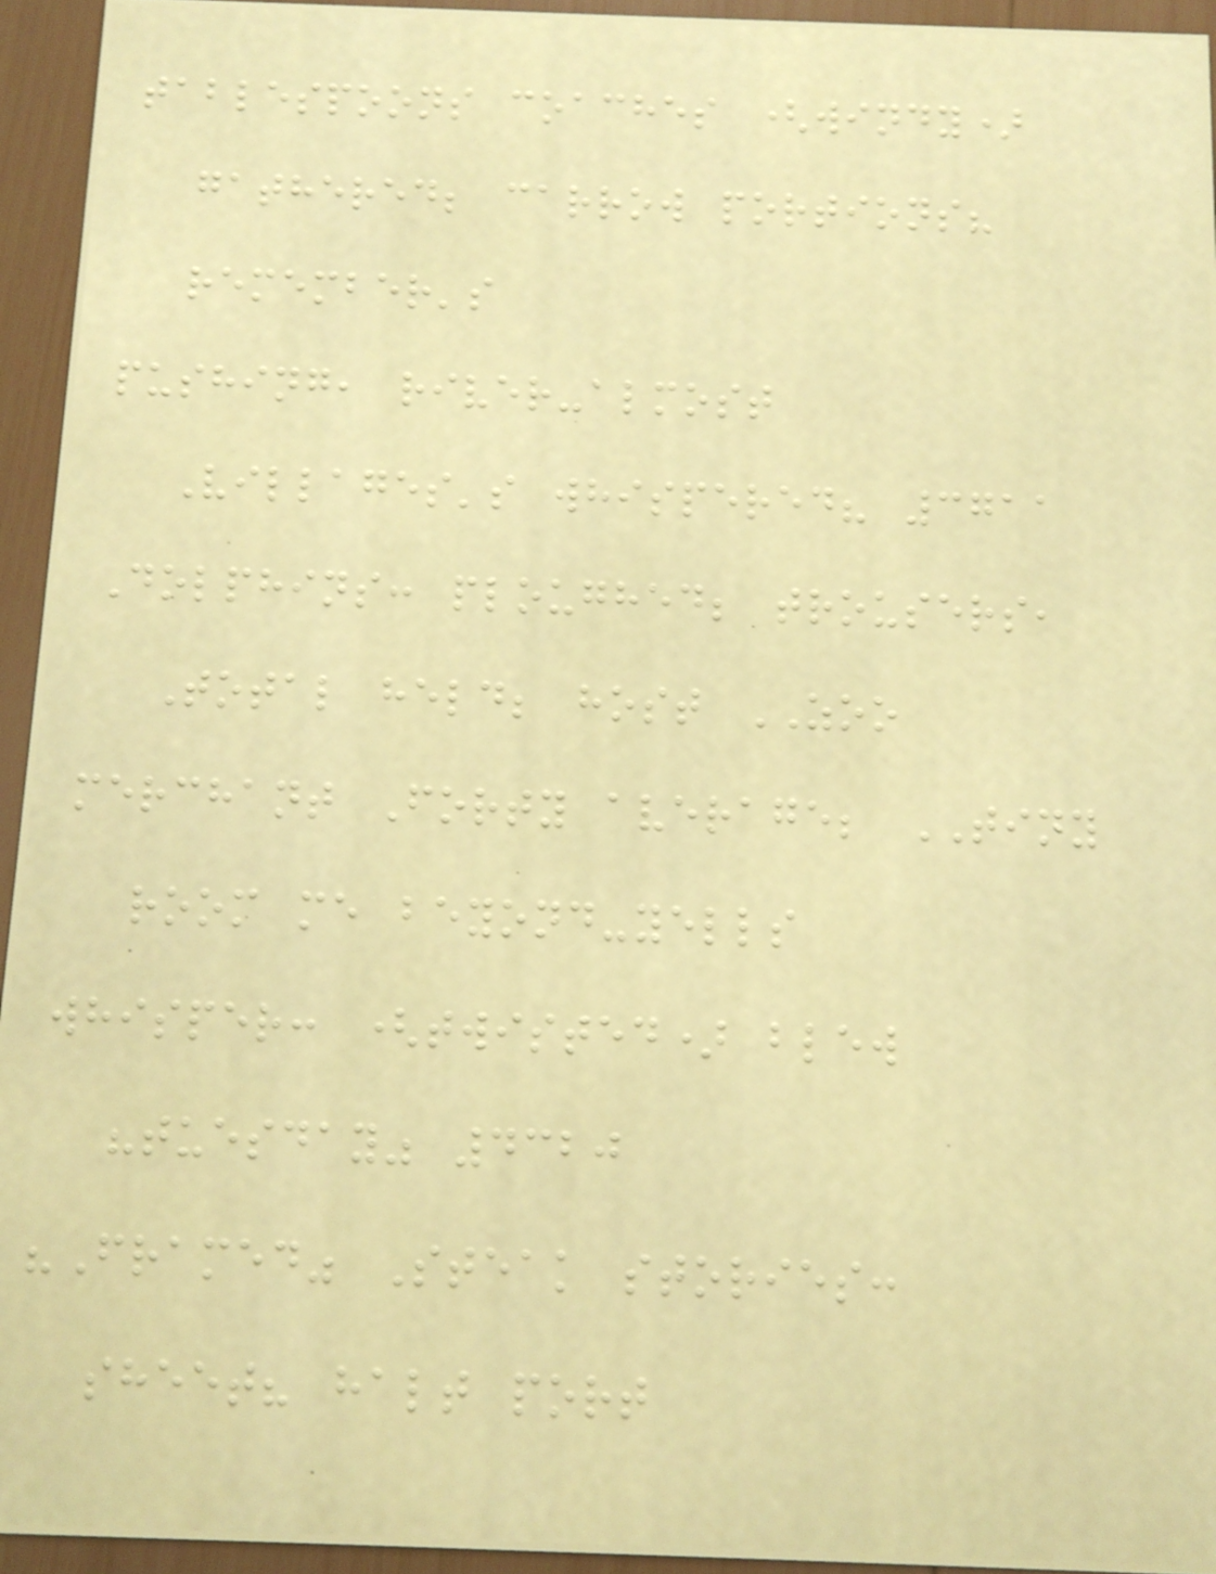tablespoons coaches (windy)
gathered; carrow portions?
remember's
pushing, river-almost
Villages's whispered? 3711
Dolphins: ploughed; trousers,
Total held; host ZOO
merchant Forty average; TINY
room me beyond-yells
whisper: (twisted) blew
"tuesday" 4320
"Framed" Steak stories:
sheet? halt port
